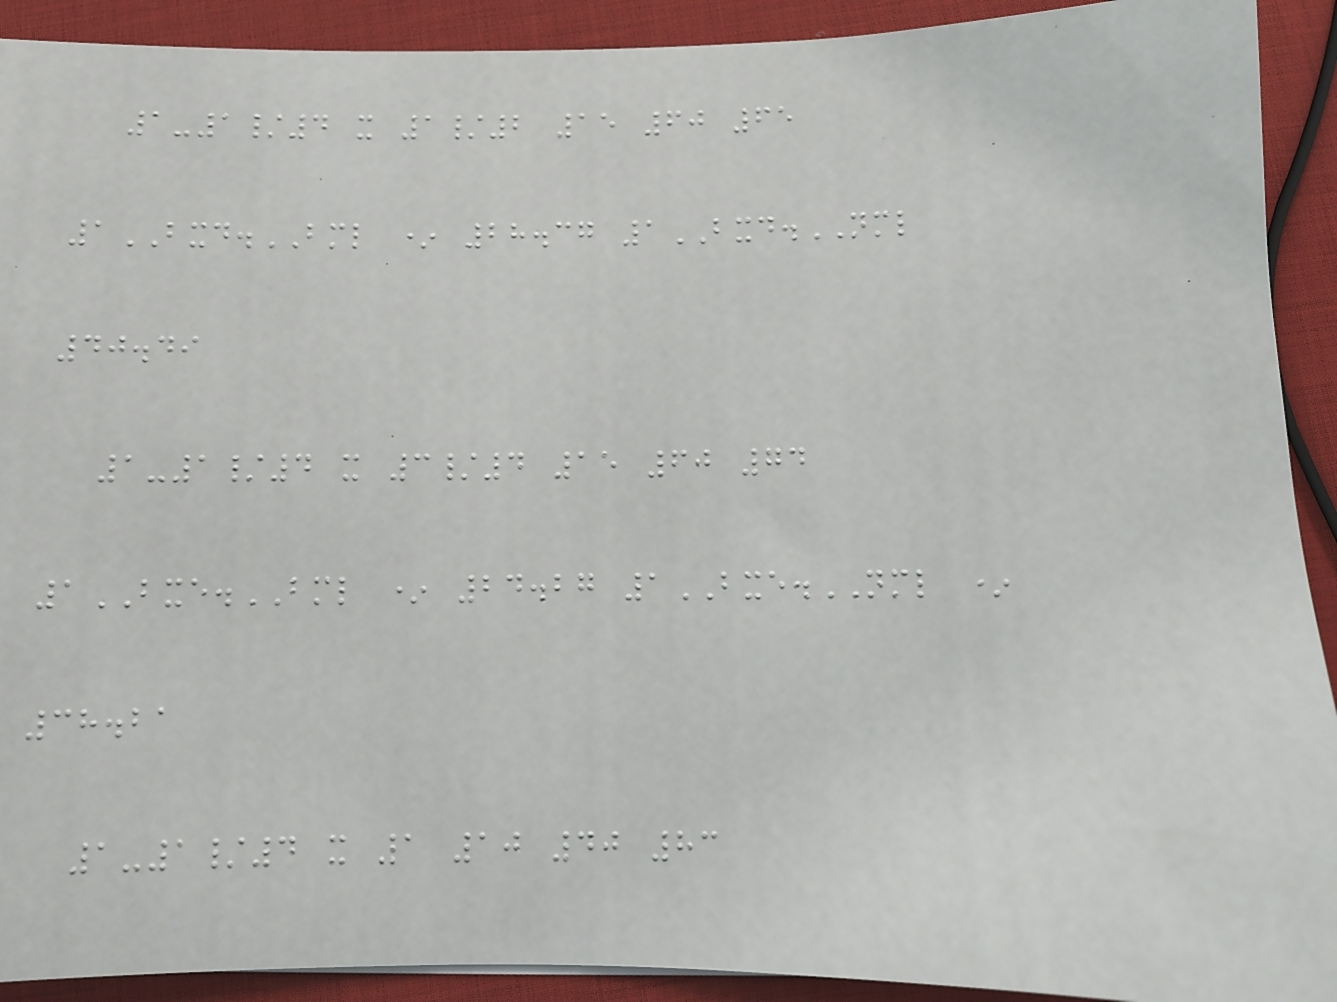1-1/4 x 1/2 15 60 65
1BXD.BML * 28.37 1BXD.NML
40.49
1-1/4 x 3/4 15 60 74
1BXE.BML * 24.27 1BXE.NML *
38.21
1-1/4 x 1 10 40 83
